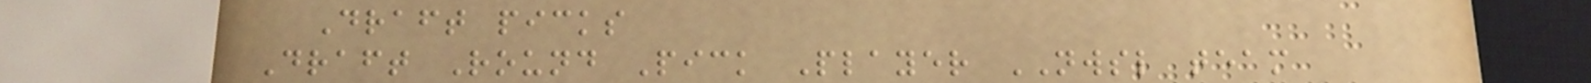Draft picks
Draft Round Pick Player NWSL team
